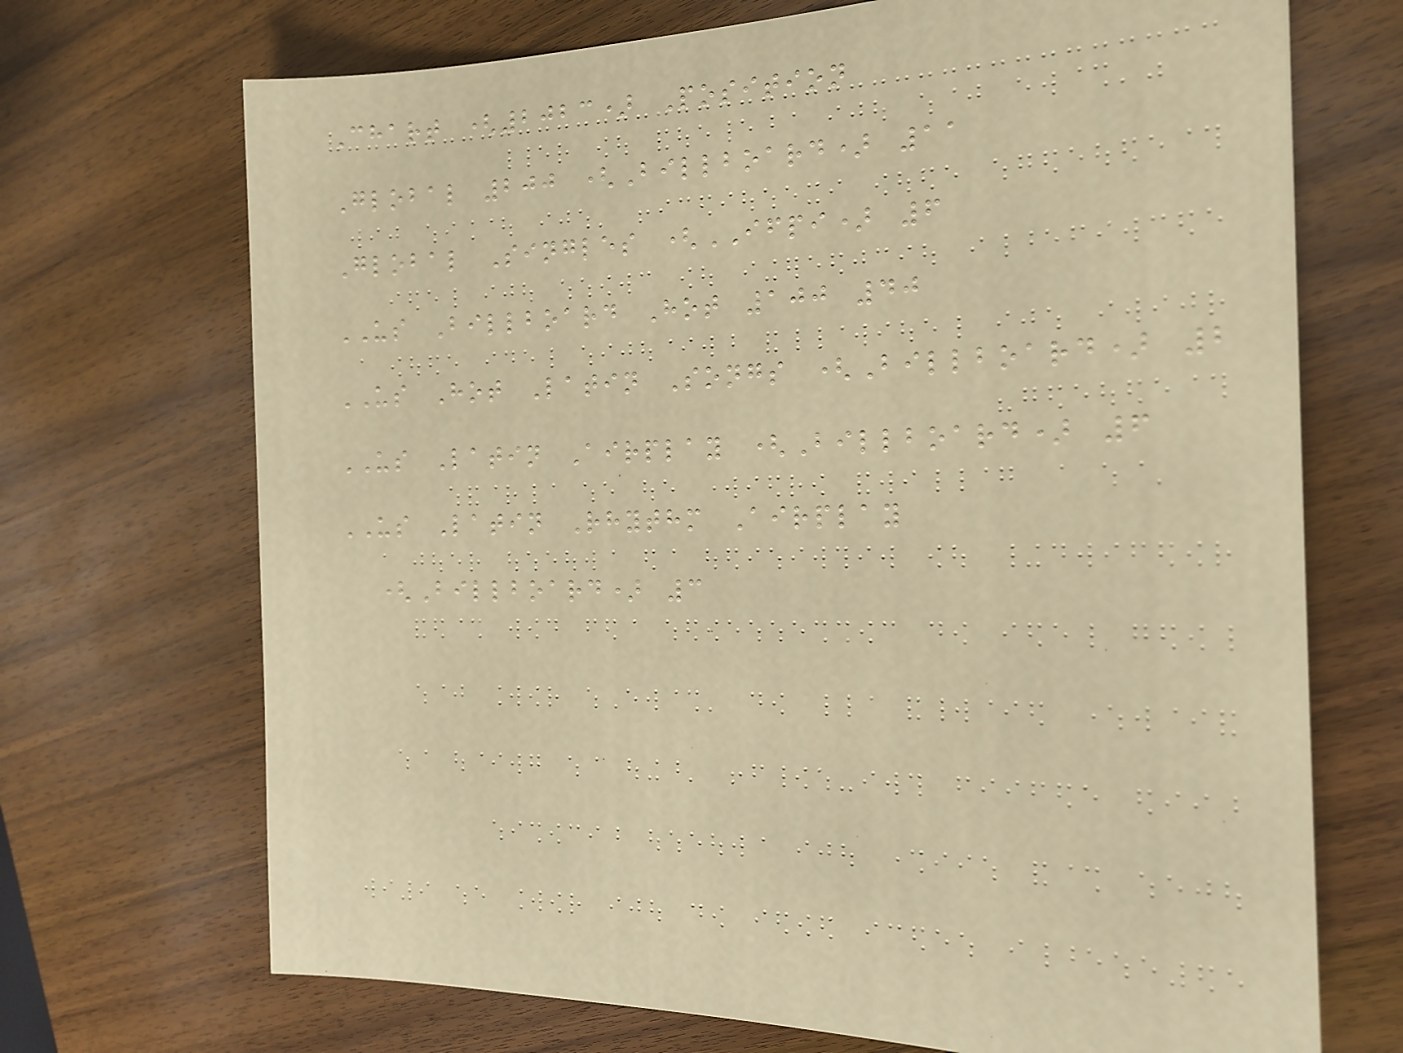Chart (2023) Position
Global 200 (Billboard) 11
Global Singles (IFPI) 6
US Billboard Hot 100 40
US Hot Latin Songs (Billboard) 2
US Latin Airplay (Billboard) 6
US Latin Rhythm Airplay
(Billboard) 3
